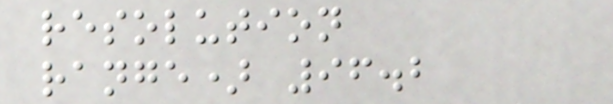resolution
range) 96.2
